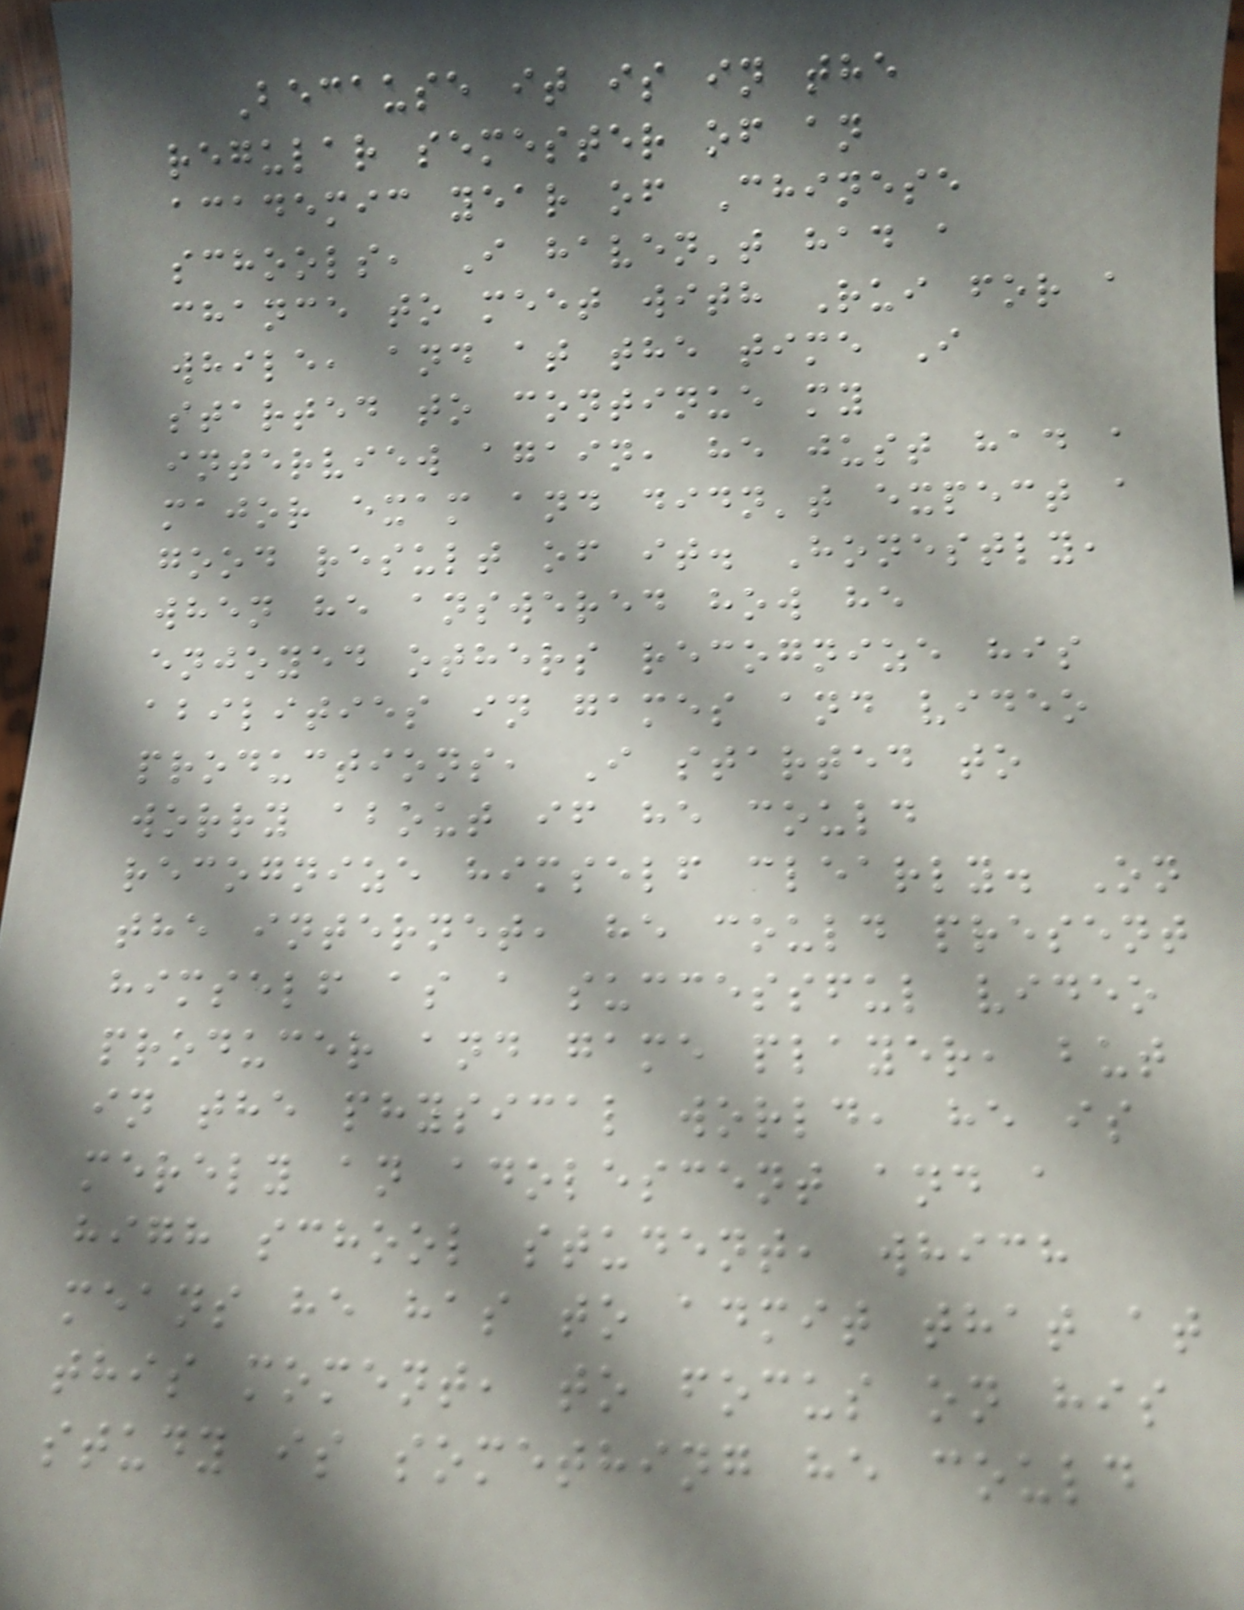Because it is in the
regular semester of an
academic year of Chinese
schools, I haven't had a
chance to meet with Rui for a
while, and at the time I
started to continue my
interview again, he just had a
major exam and didn't expect a
good result of it. Honestly,
when he answered how he
enjoyed others recognize his
abilities in games and video
productions, I started to
worry about if he could
recognize himself clearly. On
the internet, he could present
himself as a successful video
producer and game player, but
in the physical world, he is
merely an adolescent and a
high school student, which
means he has to admit that at
this moment, to focus on his
study is something he could
